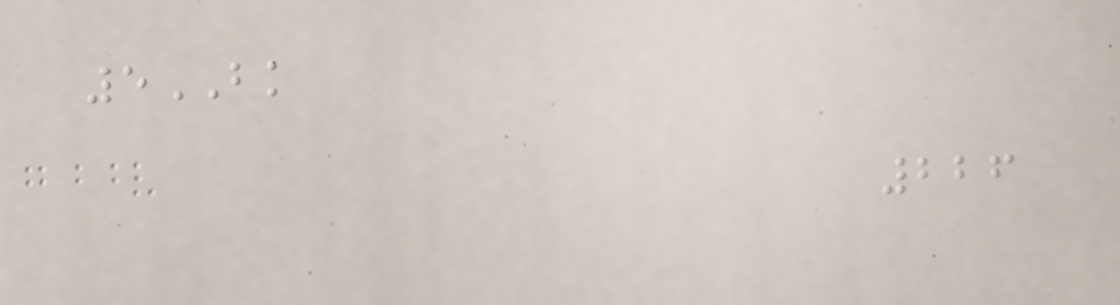5BK
226
